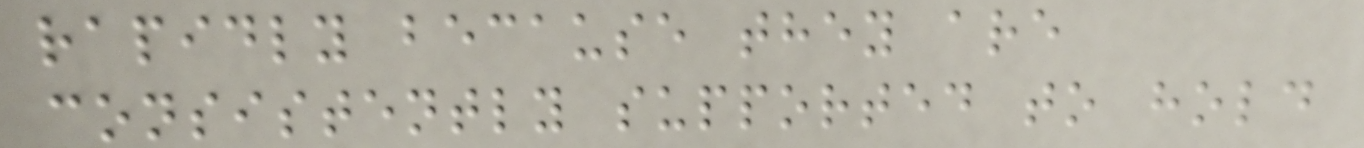rapidly because they are
consistently supported to hold
